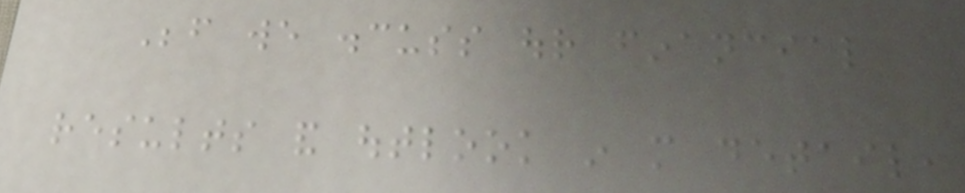Before we discuss our financial
results and outlook in more detail,
